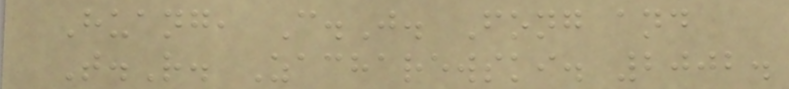Huang, C.J. Fong and
T.R. Zacharewski. 2002.
